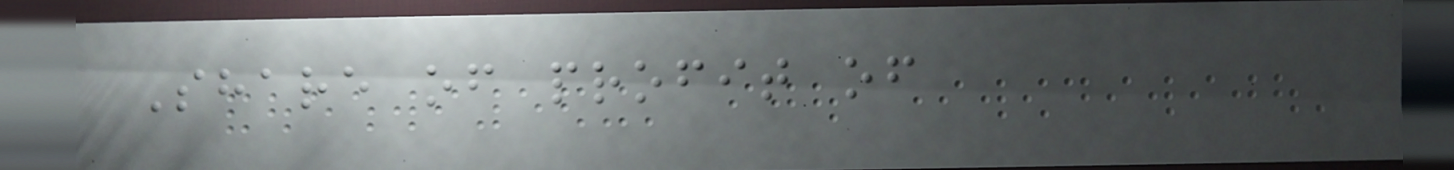Share of profit of
